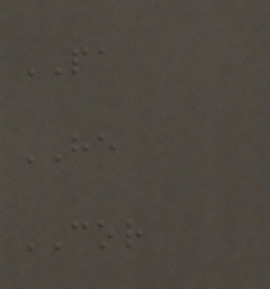PA
HE
COR
